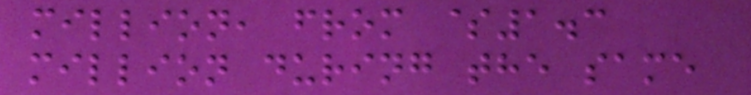million, from $1.3
million during the same
